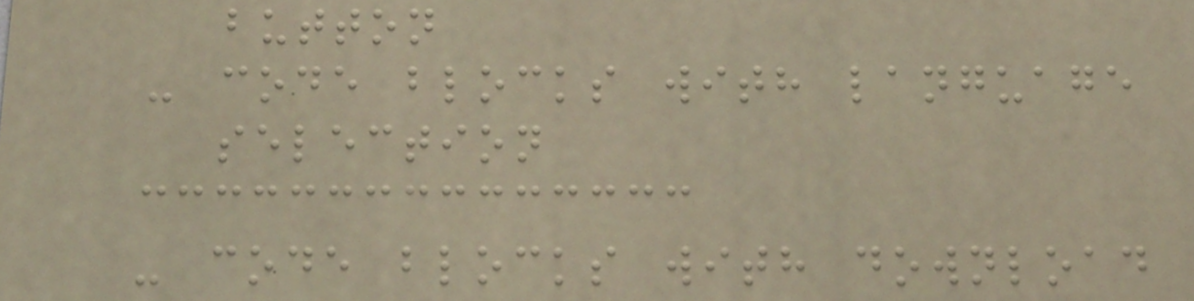button
- code blocks with language
selection
- code blocks with download
